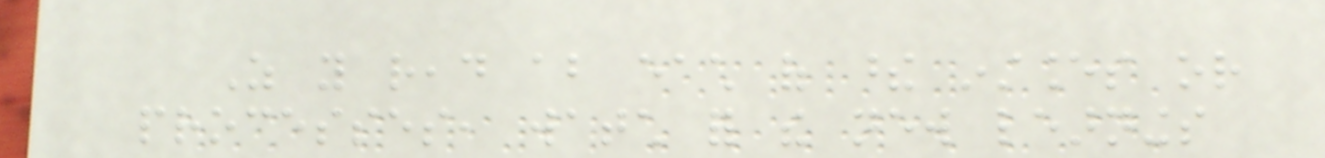As you read about each of these instances or
processes, watch for the new learnings
